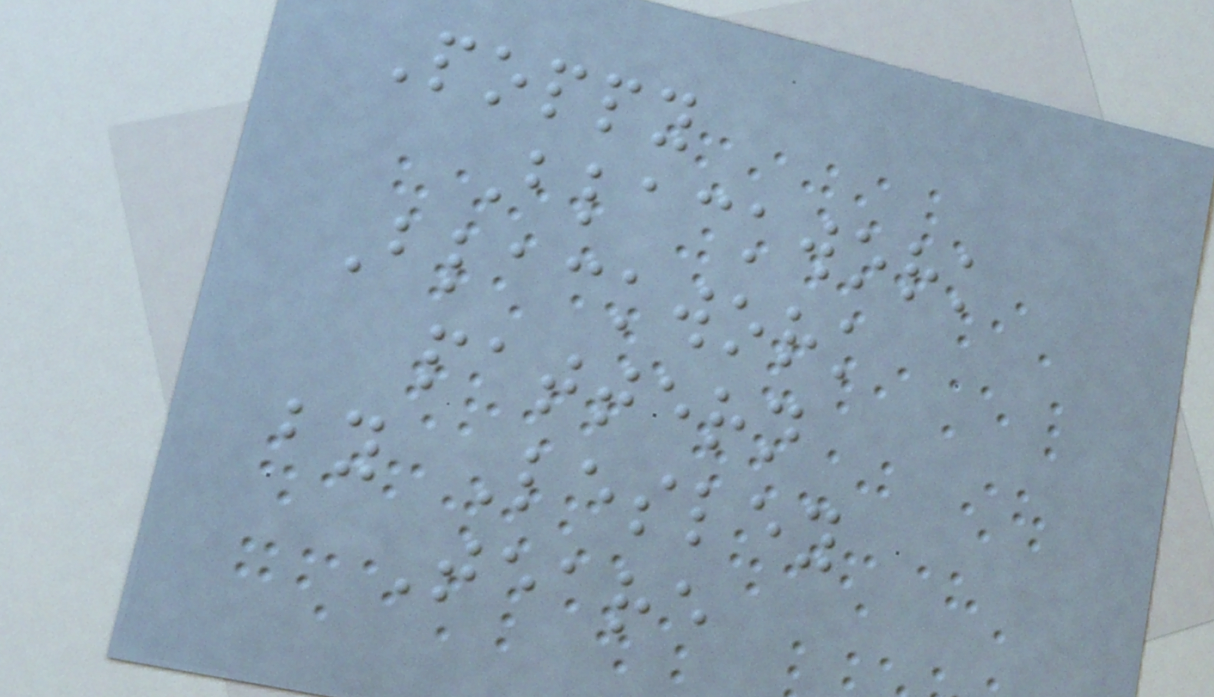Poppy
Blackwork
Blackwork
pattern
by Lesley
Teare
